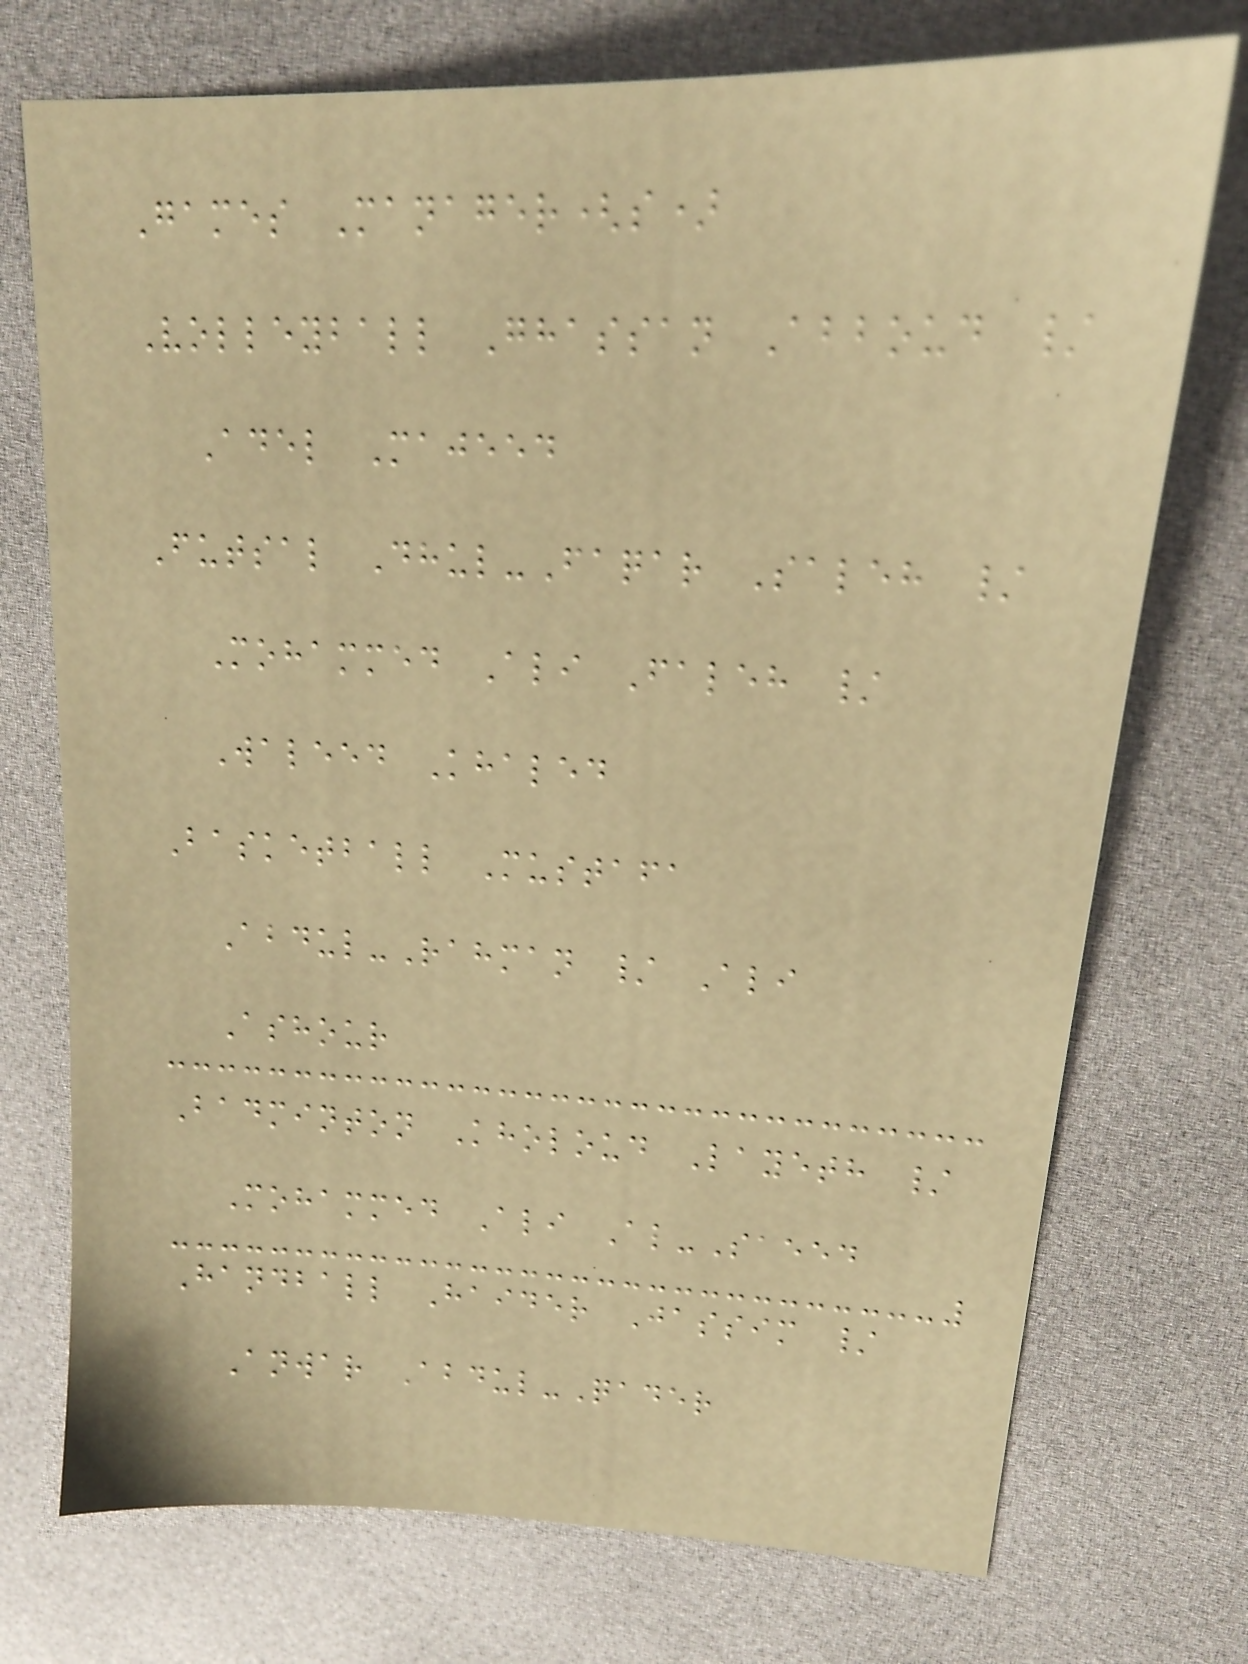Games Manager(s)
Volleyball Ghassan Abboud /
Adel Majeed
Futsal Dhul-Faqar Saleh /
Mohammed Ali Faleh /
Waleed Khaled
Basketball Mustafa
Abdul-Rahman / Ali
Ashour
Badminton Kholoud Layeth /
Mohammed Ali Al-Saeed
Handball Haider Jassim /
Anwar Abdul-Qader
